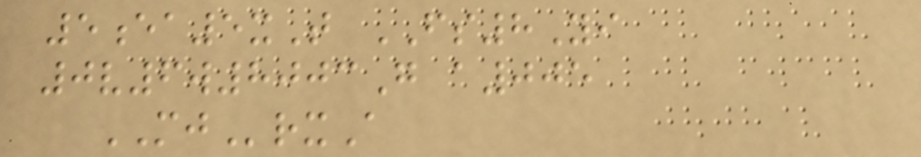5ea5xT FS8Yi
0v6w8003G a005
MJrxA
